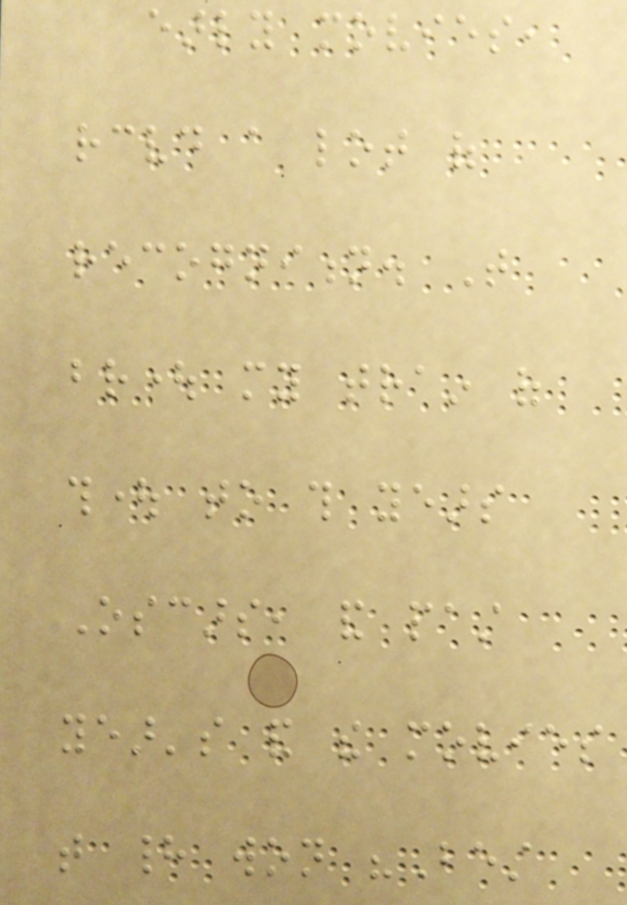early movies,
received a lot of
recognition. That
brought my train of
thought to this years
Oscars, and past
year's and the movies
that had won "Best
